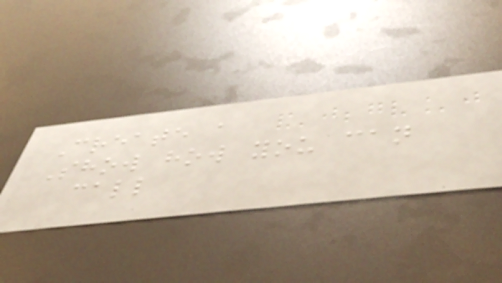Create a
Show how you can
call
